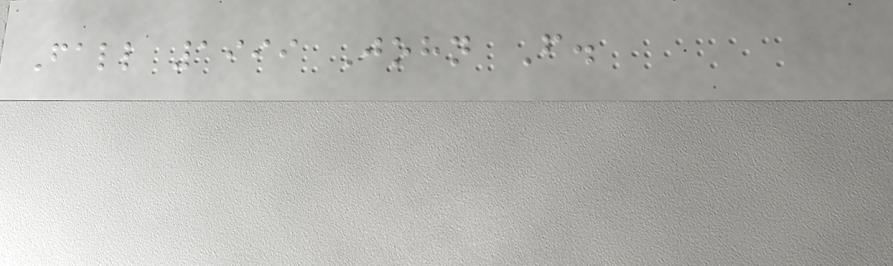Fall 1999 John F.
